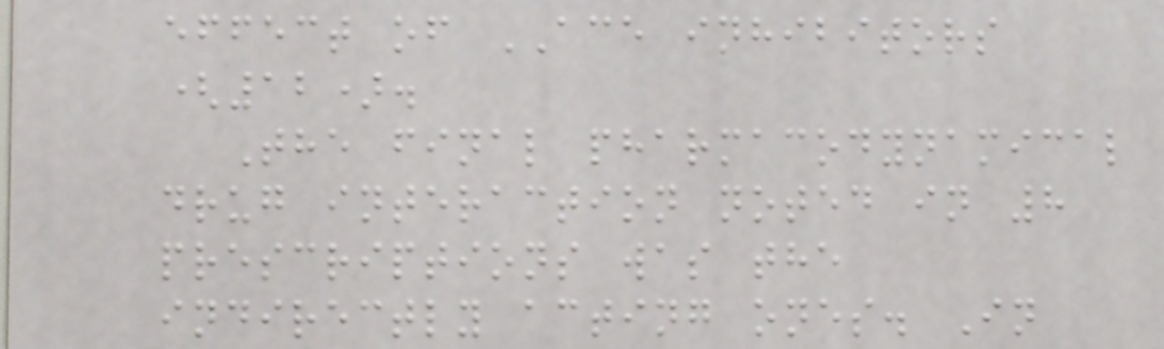effect of ACE inhibitors
(12).
The final pharmacodynamical
drug interaction noted in 8
prescriptions was the
indirectly acting ones. In
